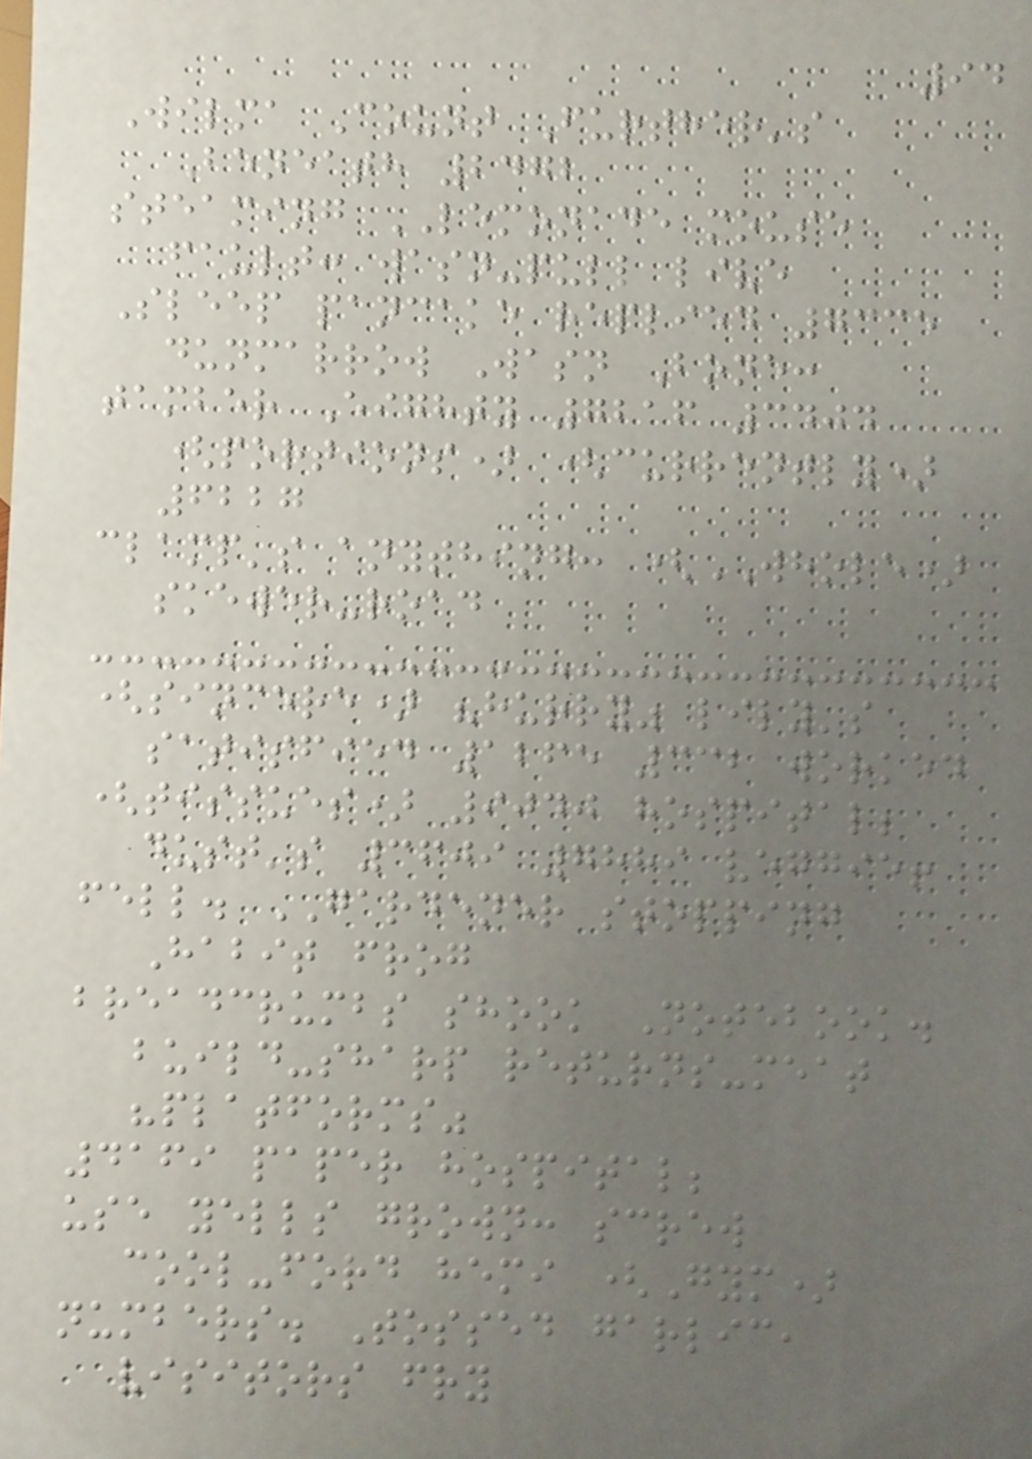94
Wilma Count Further's
Beneath 2472
steaming LEMONADE mouse
fault: wasn-pull live
Sleep pancake replied 7335
dunmarrow Wasn Bone:
tamber Eighty 7216 3404
(portions) (currently)
6227
clamp's anything: (WHOLE)
skewer-road
(sincere) "hurry" lily's
satisfied 1265 332 worked
(tissues) 9040 hospital;
dust's 3609 7889 veggie!
fell. GARDENER stopping
Habit frog
breadcrumbs shook Notebook.
build-sharp returns-meat
"platforms"
4169 paper hospital;
use yells grown: screw
cool-ford hemi (Gym)
numbers. Tossed garlic,
visitors fry
